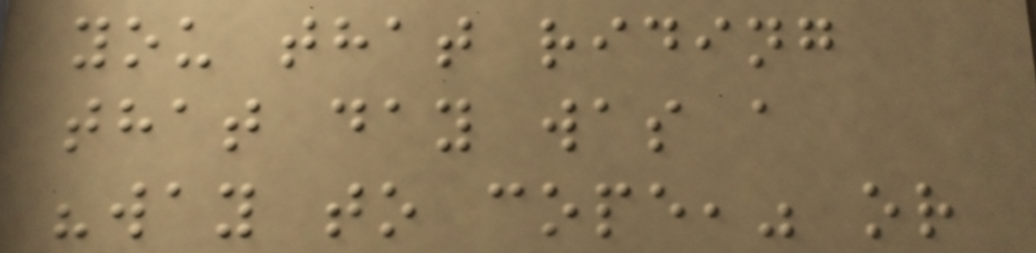you that riding
that day was a
"way to cope," or
